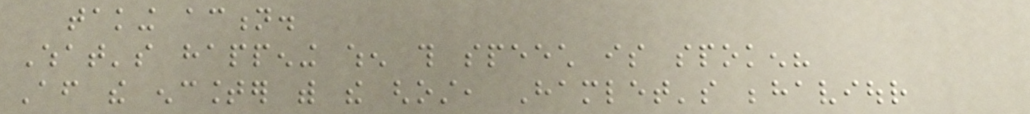taking action.
What's happening when this speech is spoken?
After the encounter with the ghost, Hamlet's behaviour
